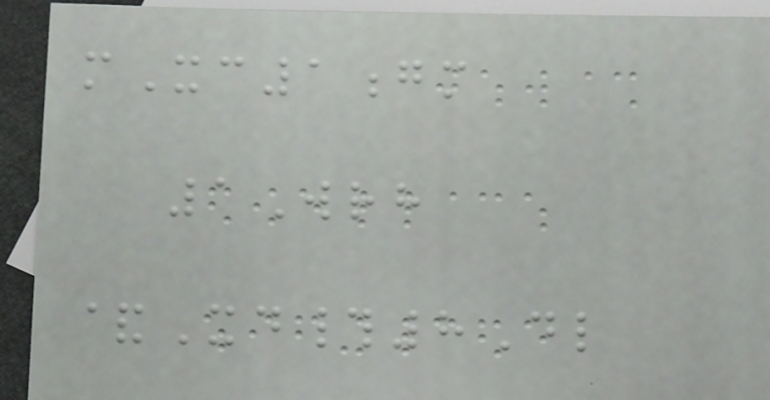mXc1gm
1Wrh
&Xd#8Dl
